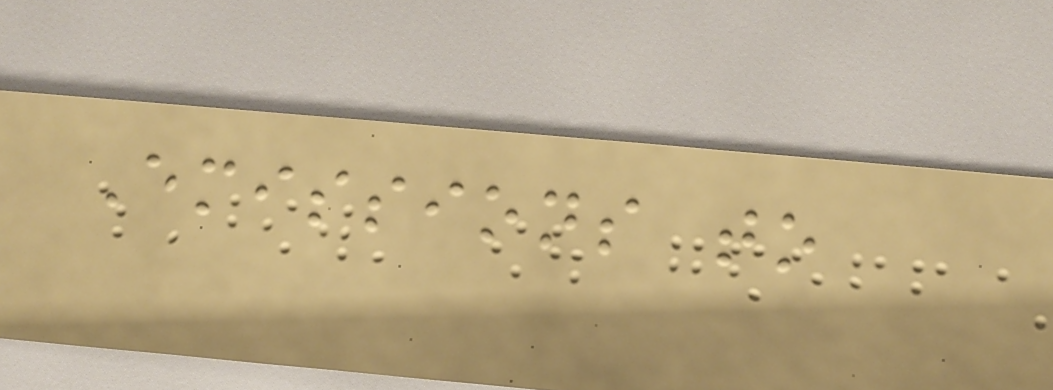Emissions to
